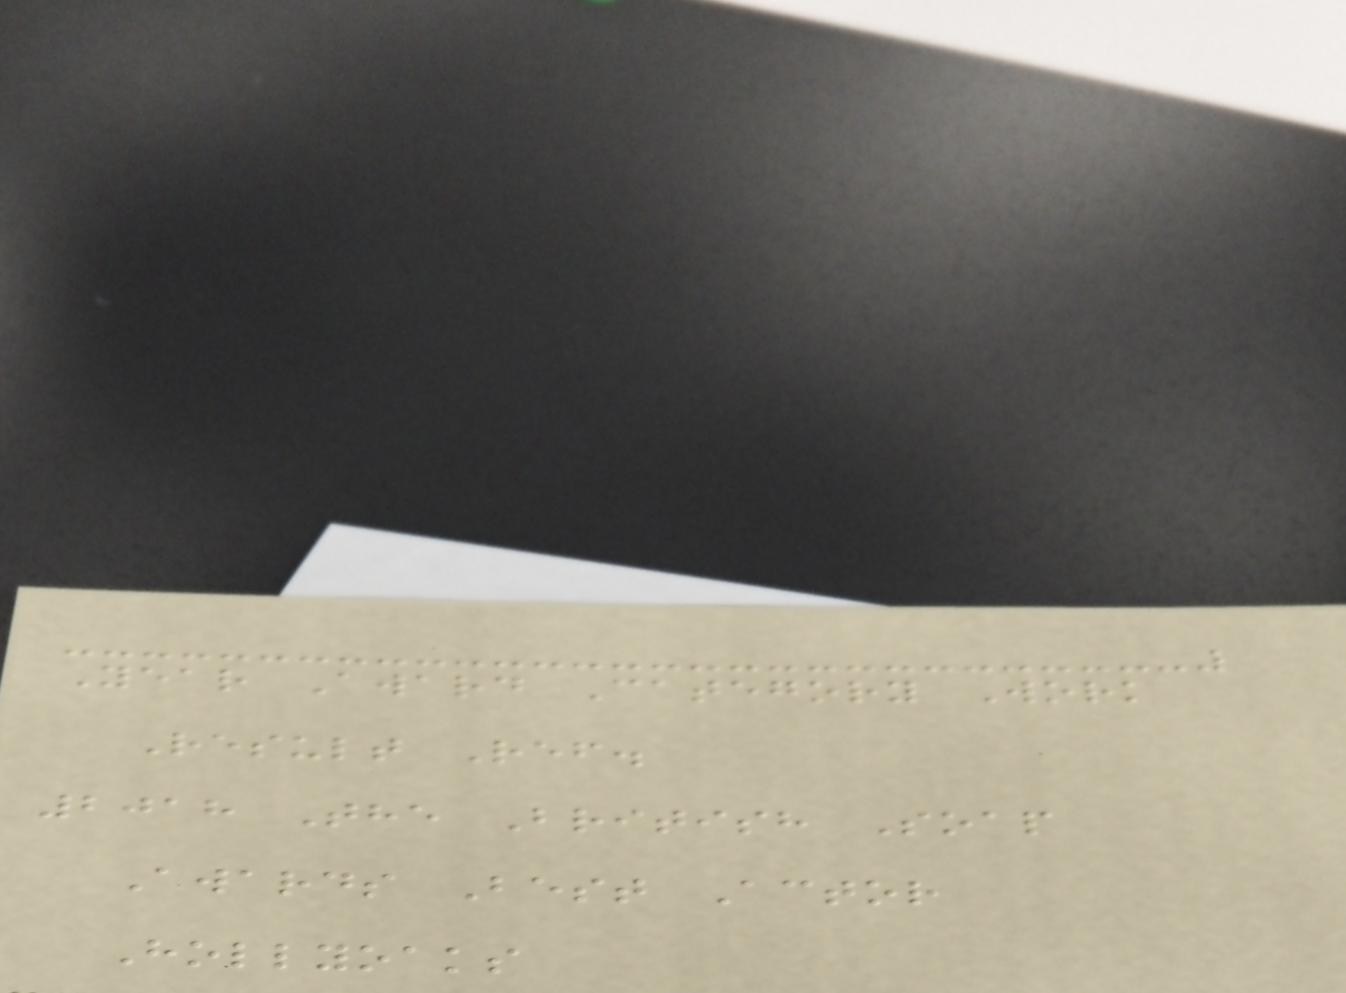Year Award Category Work
Result Ref.
2018 The British Soap
Awards Best Actor
Hollyoaks
